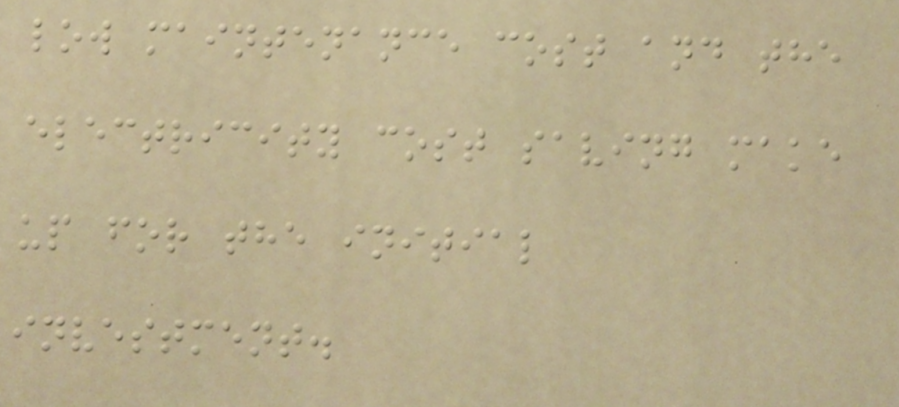low maintenance cost and the
electricity cost saving make
up for the initial
investment.
